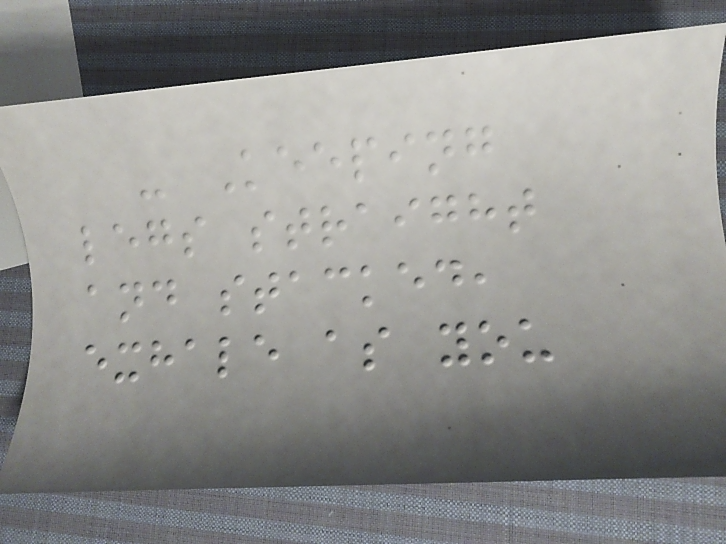- Keeping
legs straight
and stacked,
exhale as you
